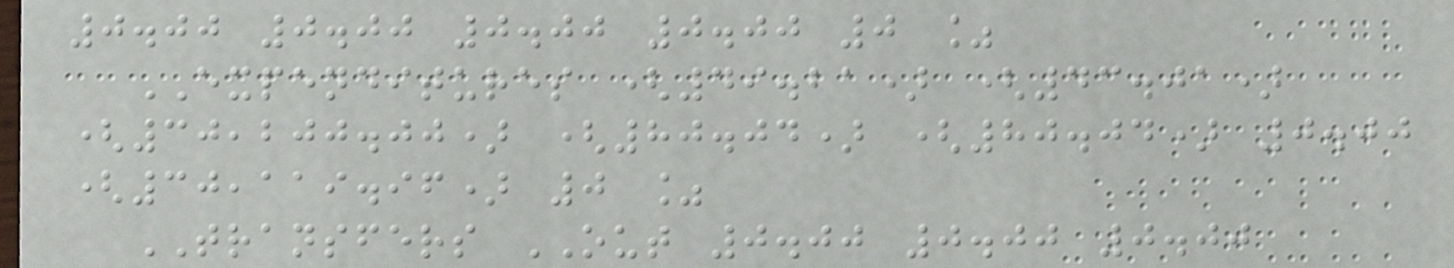0.00 0.00 0.00 0.00 0 %
EXPENDITURES (49.21) (43.01)
(30,200.00) (80.04) (80.04) 0.00
(30,119.96) 0 %
TRANSFERS OUT 0.00 0.00 0.00
